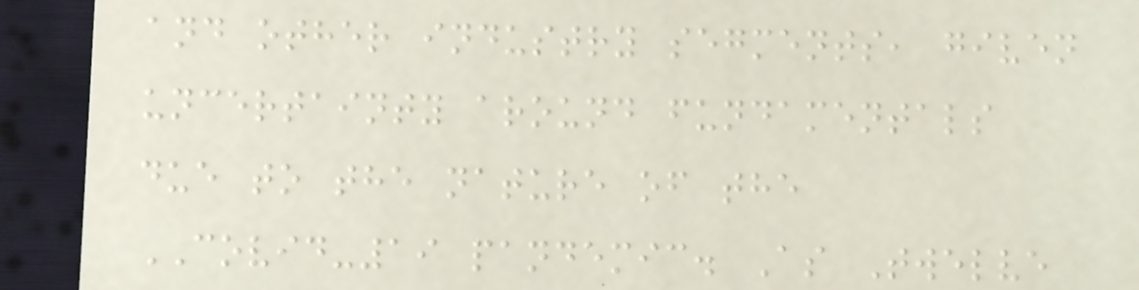and other industry segments, given
uncertainty around fundamentals
due to the nature of the
COVID-19 pandemic. As Twelve
